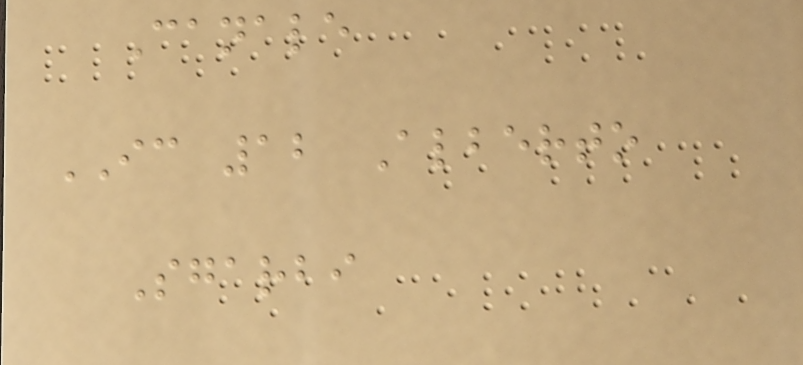Canale
IC 12 Alberto
Sgarbi
